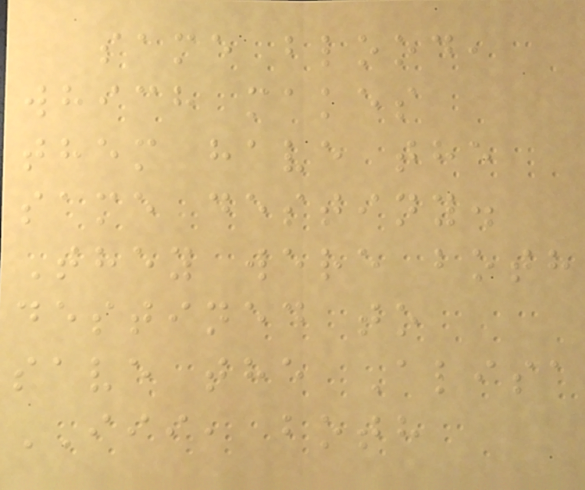same blood,
which makes
them have the
same destiny.
They were both
destined to
save the Alisa
III, both
